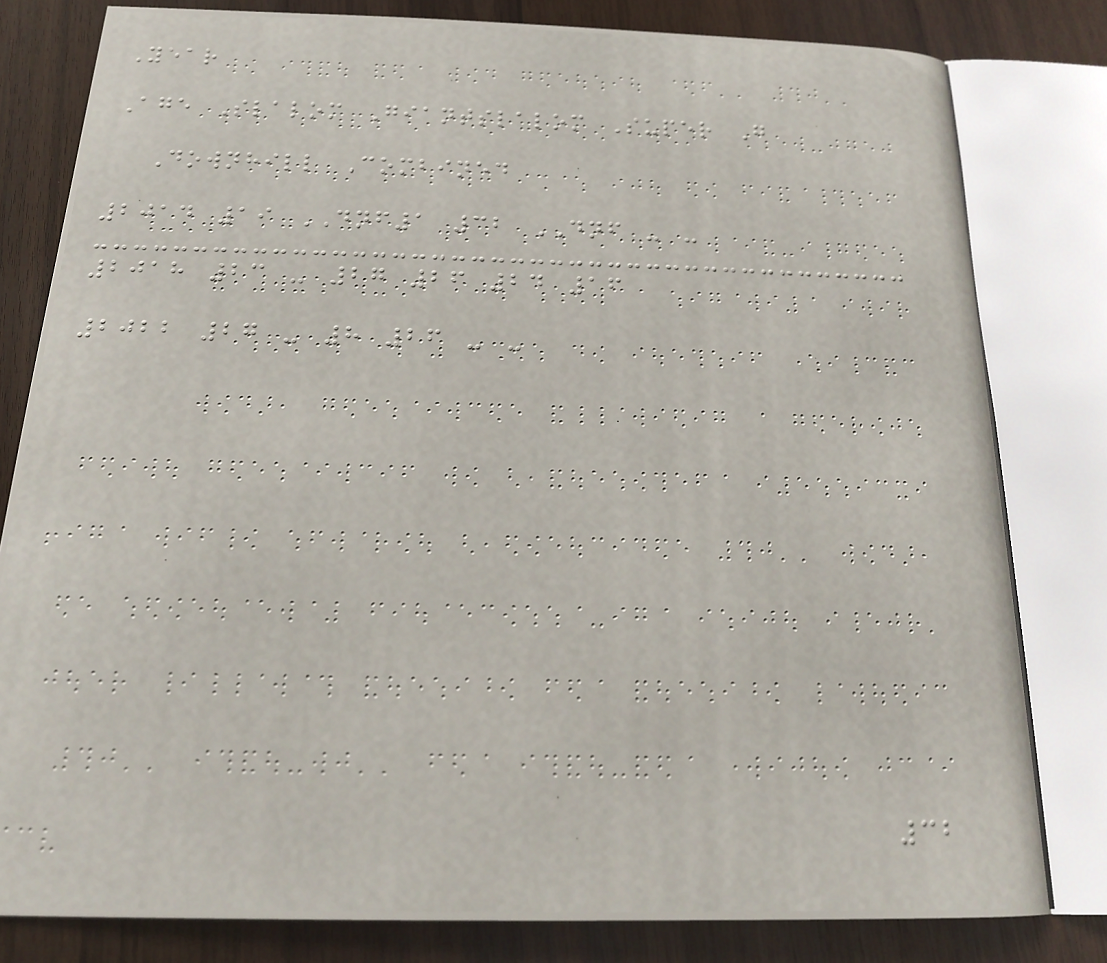Year
Age Slalom Giantslalom Super G
Downhill Combined
2014 19 DNF1 32 DNF - -
2018 23 - 27 26 24 16
2022 27 - 8 26 - -
32
